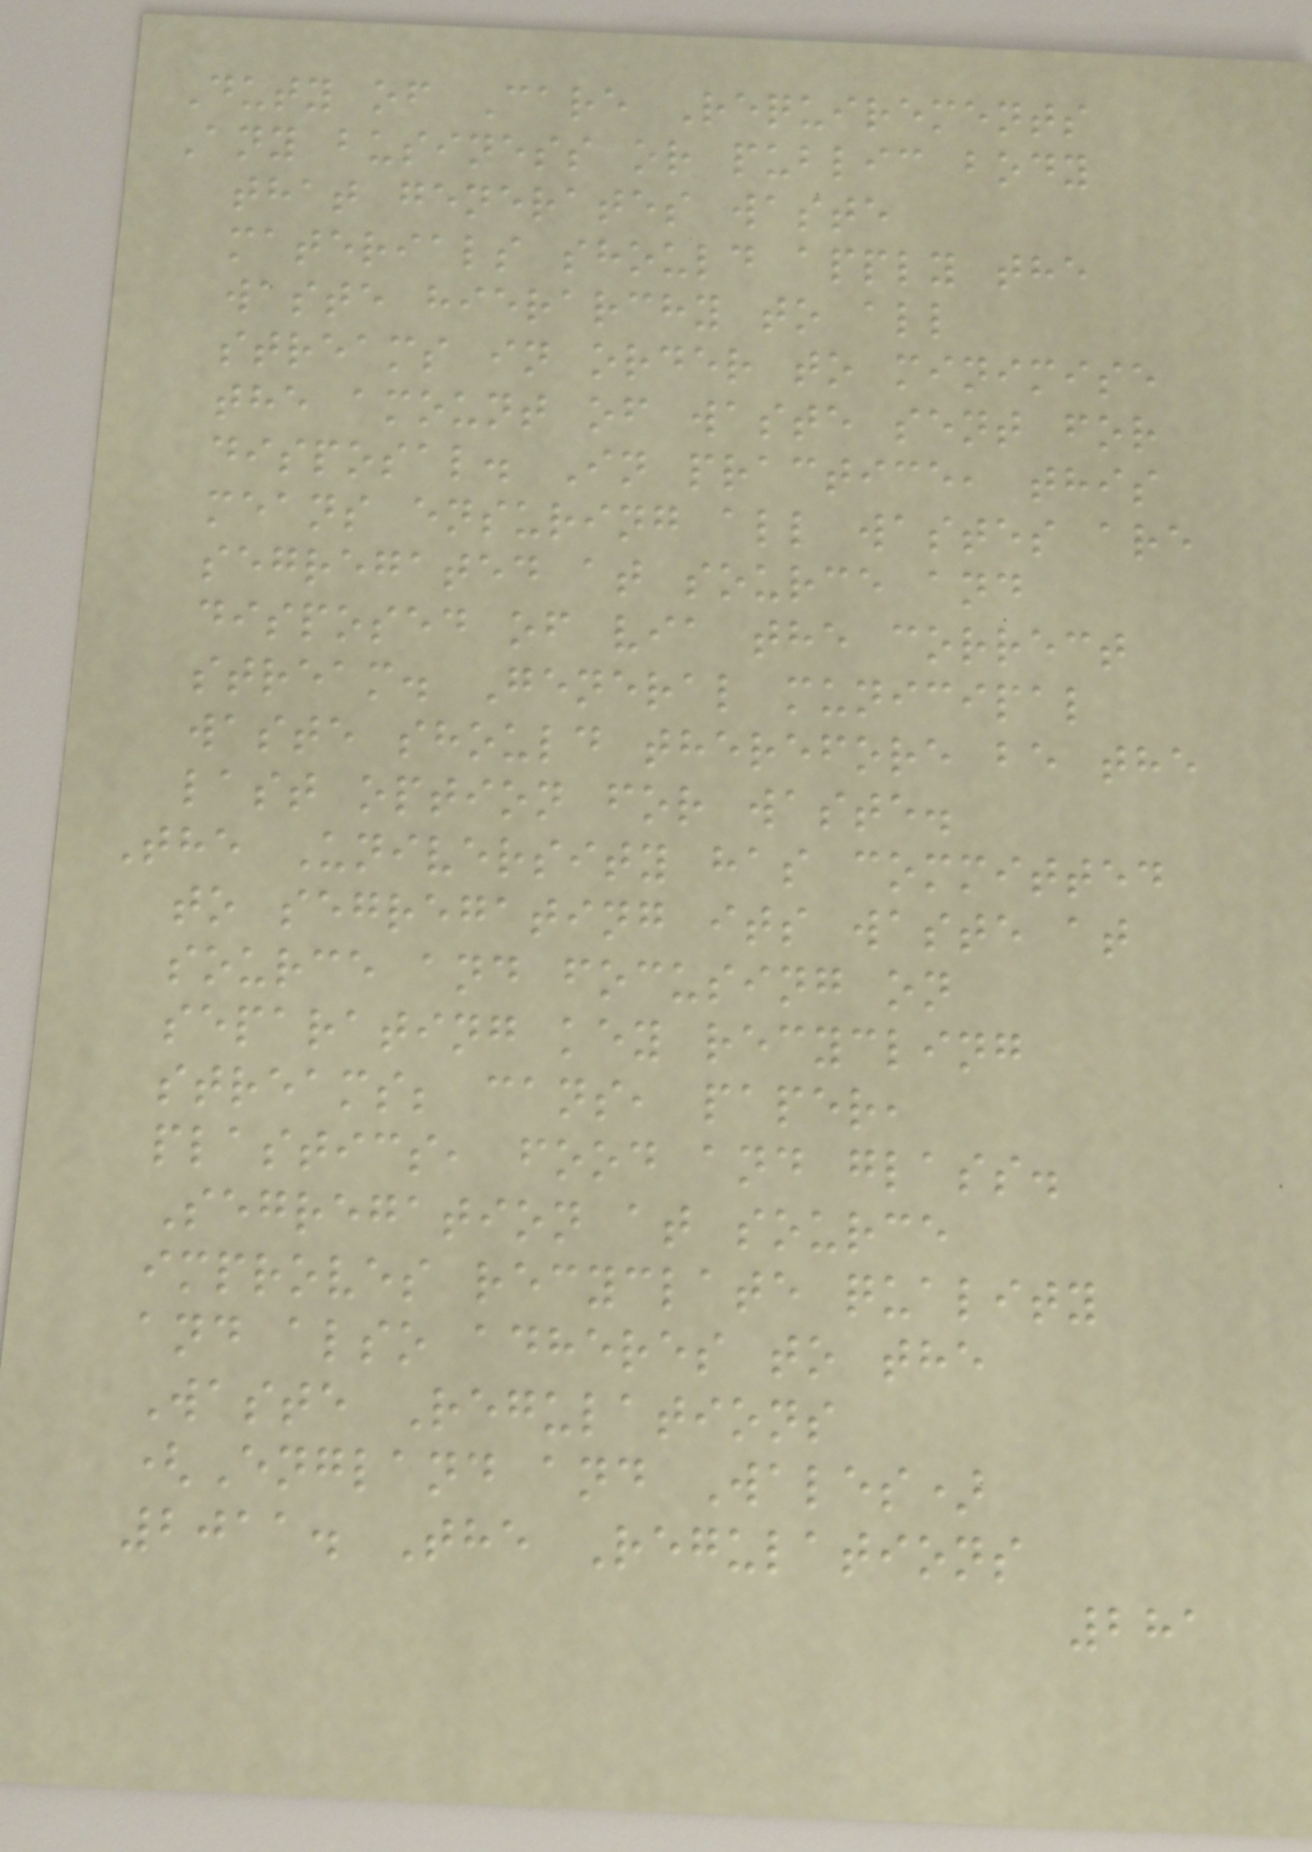Duty of Care Requirements
Any business or public body
that generates waste
materials should apply the
waste hierarchy to all
streams in order to minimise
the amount of waste sent for
disposal. In practice, this
means ensuring all wastes are
segregated at source and
disposed of via the correct
stream. General municipal
waste should therefore be the
last option for waste.
The University has committed
to segregating its waste at
source and focusing on
separating key recycling
streams; cans, paper,
plastics, food and glass.
Segregation at source
improves recyclate quality
and also adheres to the
Waste Regulations
(England and Wales)
2011. The Regulations
281
